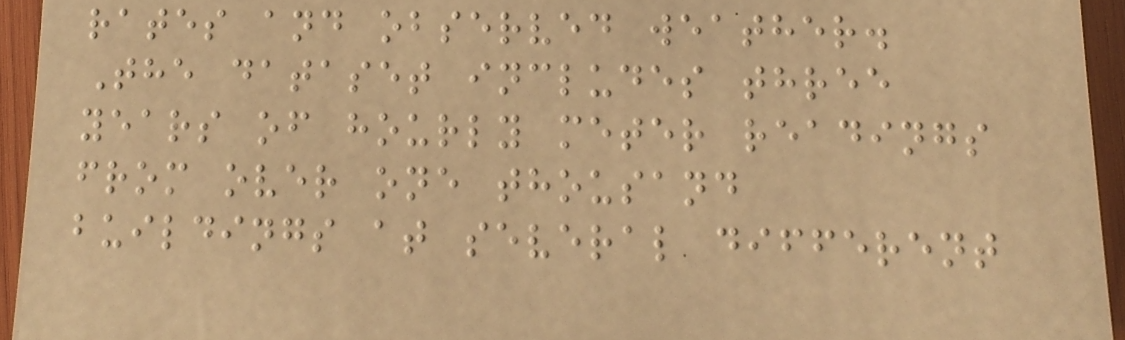rates and observed weather.
The dataset includes three
years of hourly meter readings
from over one thousand
buildings at several different
